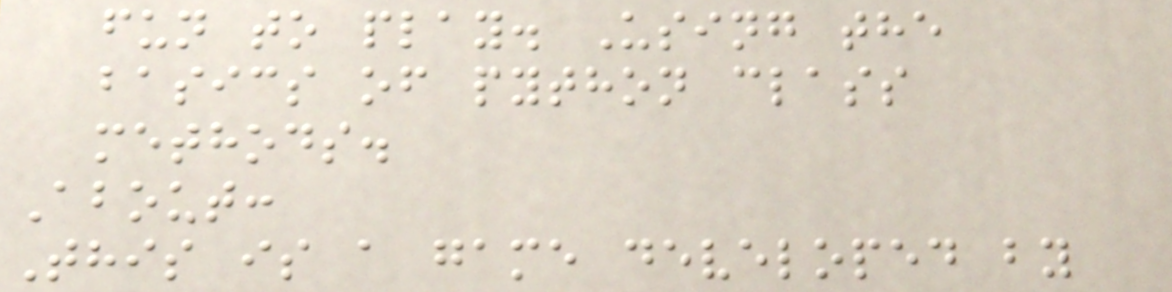fun to play. Using the
basics of python class
methods.
About:
This is a game developed by
